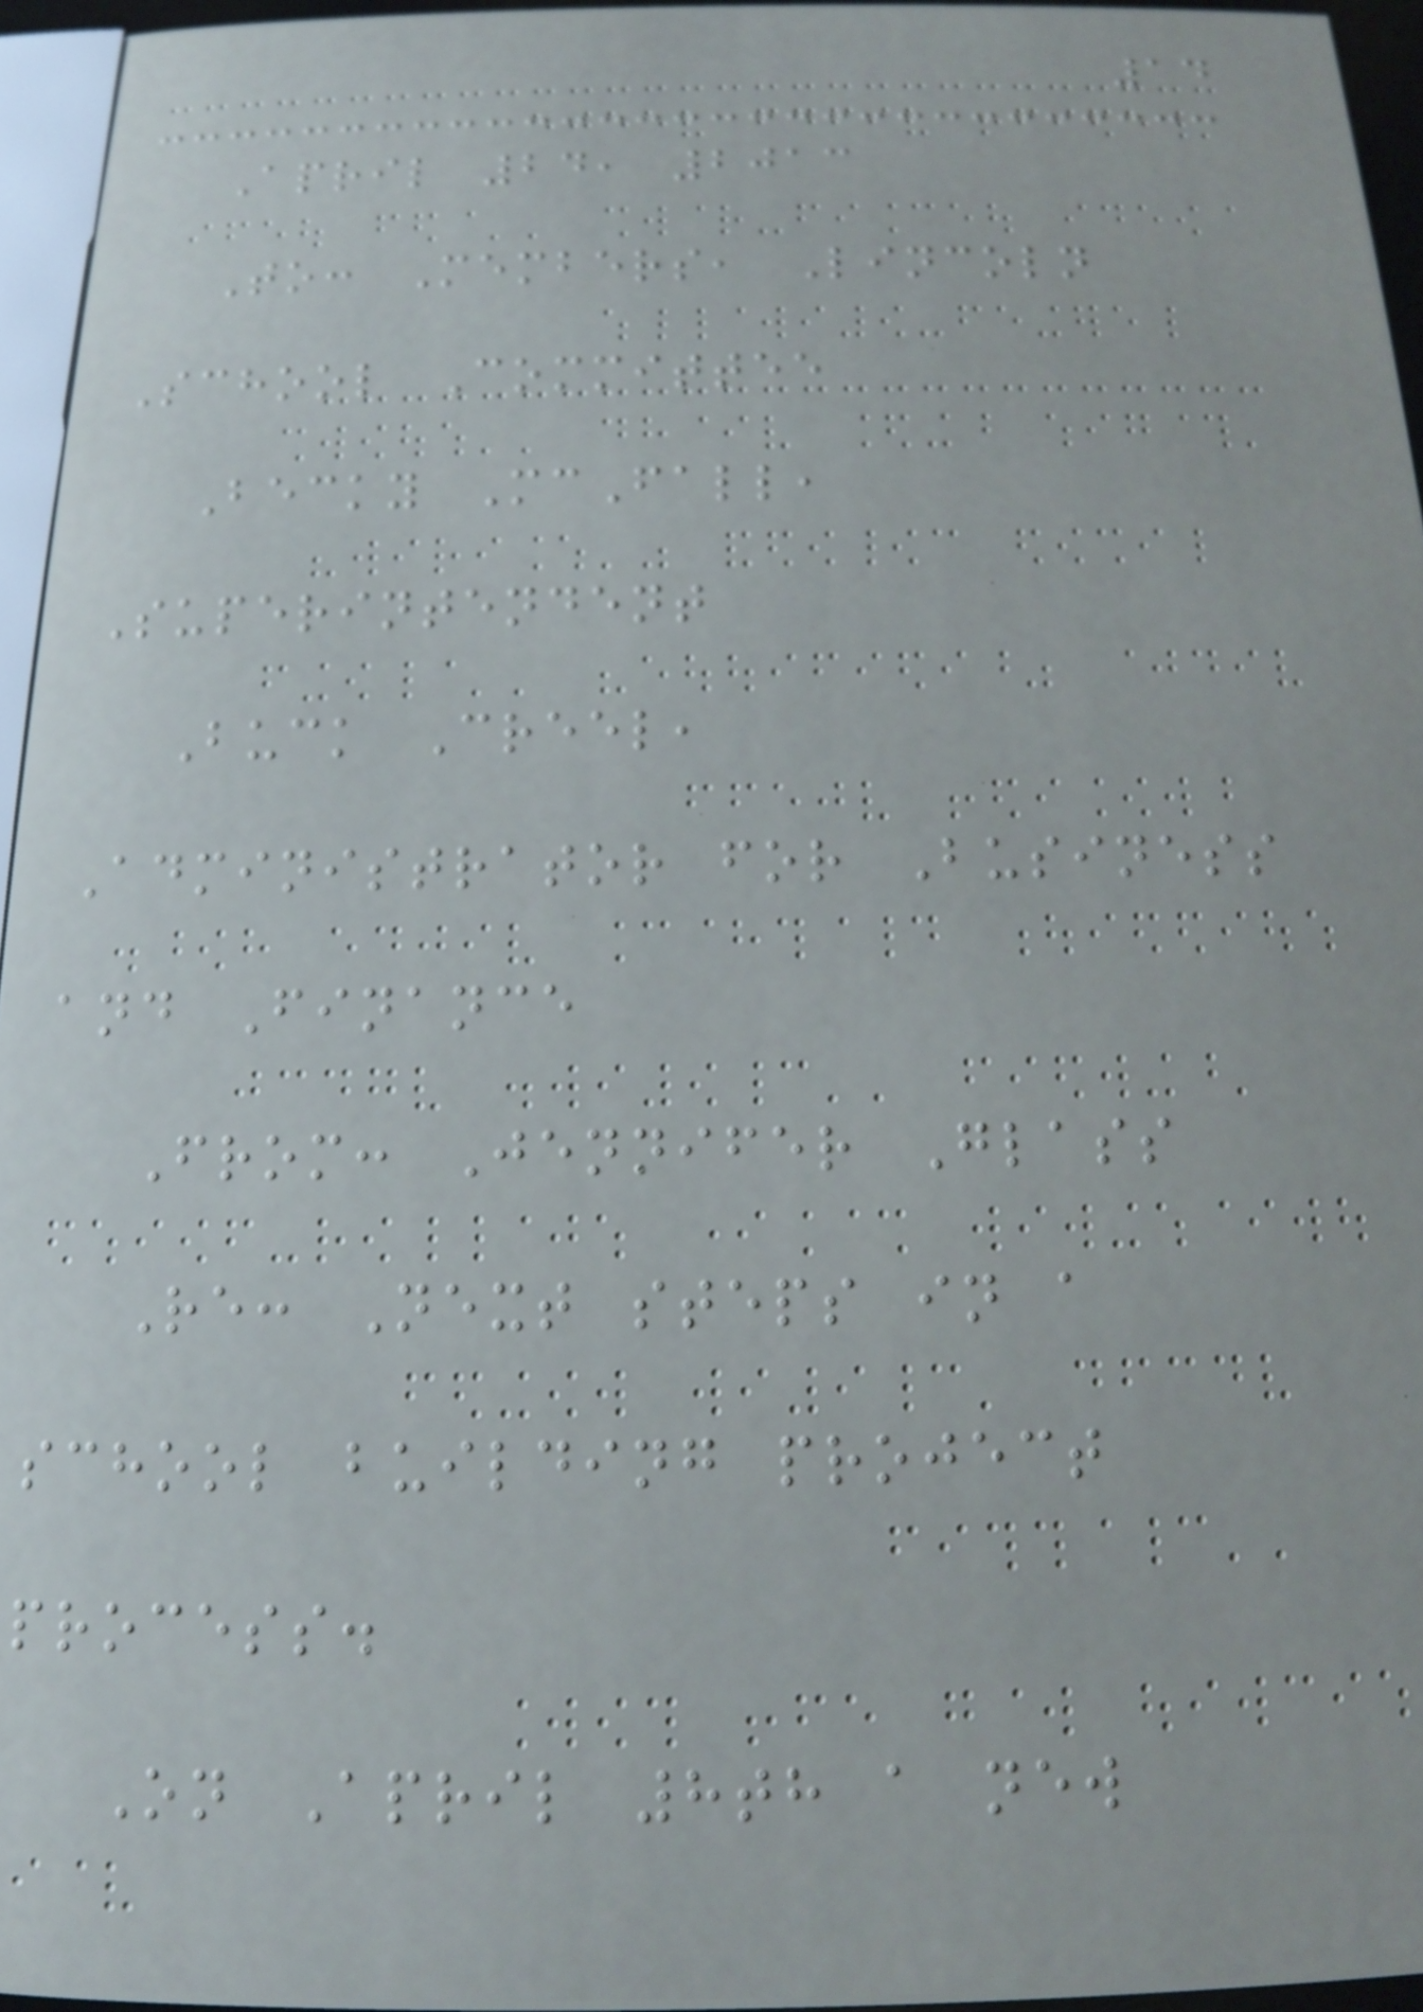14
April 24, 2013
To: Members, Lincoln
School Committee
Becky McFall,
Superintendent
Buck Creel,
Administrator for Business
and Finance
From: Jennifer Glass
Re: Next steps in a
school building project
process.
On April 8th a new
